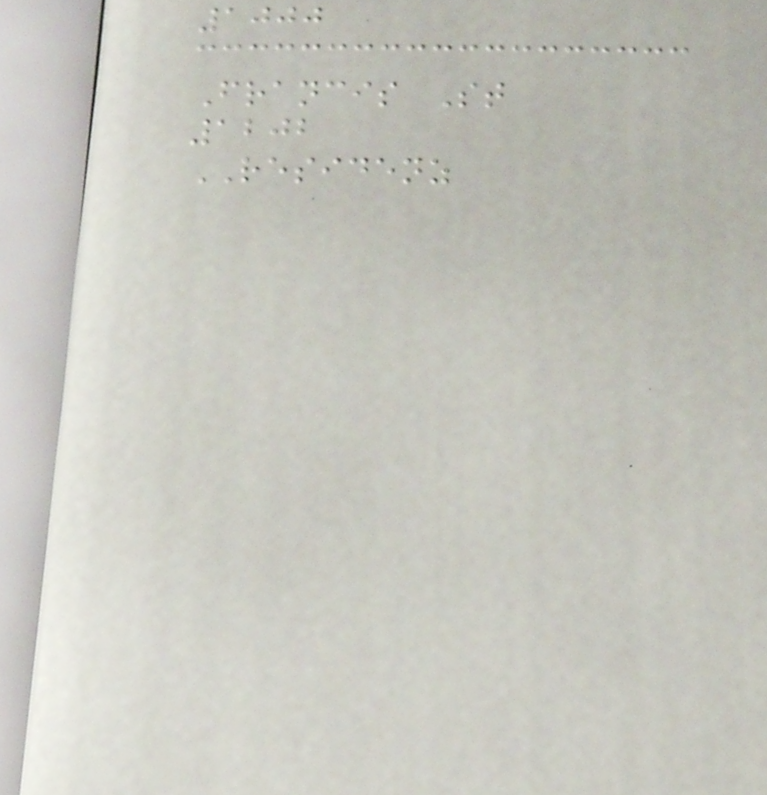1000
Francis St
1202
RESIDENZ
